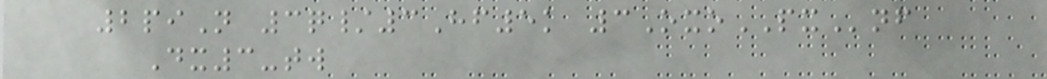2piN 3q/3Hf5k 3OxoPXnf
Dx3-tw
